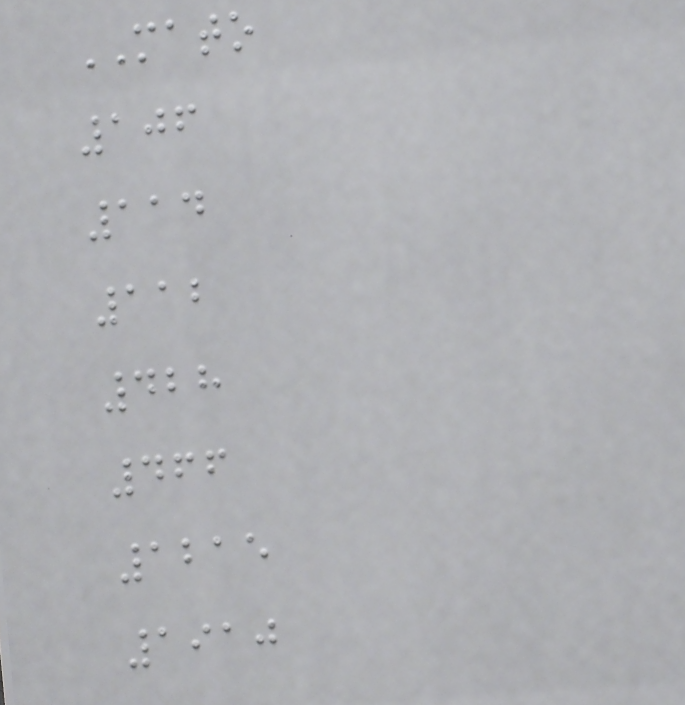MATO
106
114
112
428
466
1215
1910
